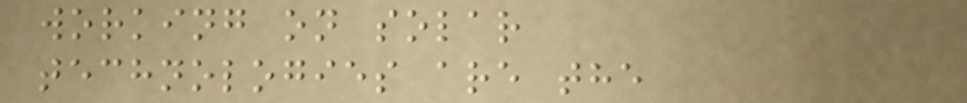working on solar
technologies are the
